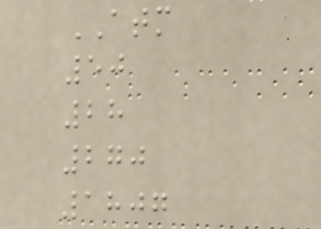ATM
50
28
270
1807
